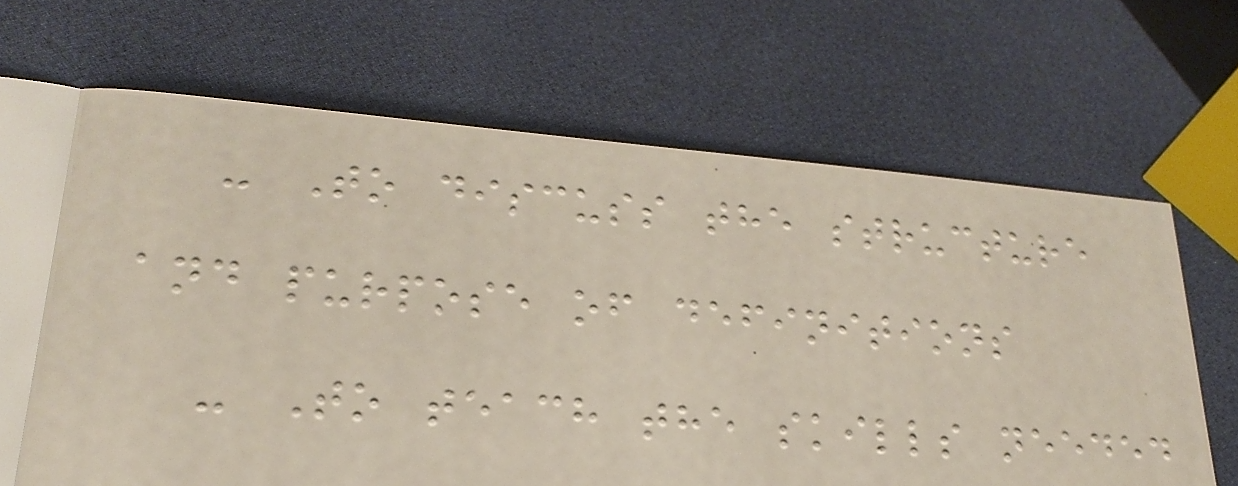- To discuss the structure
and purpose of definitions
- To teach the skills needed
